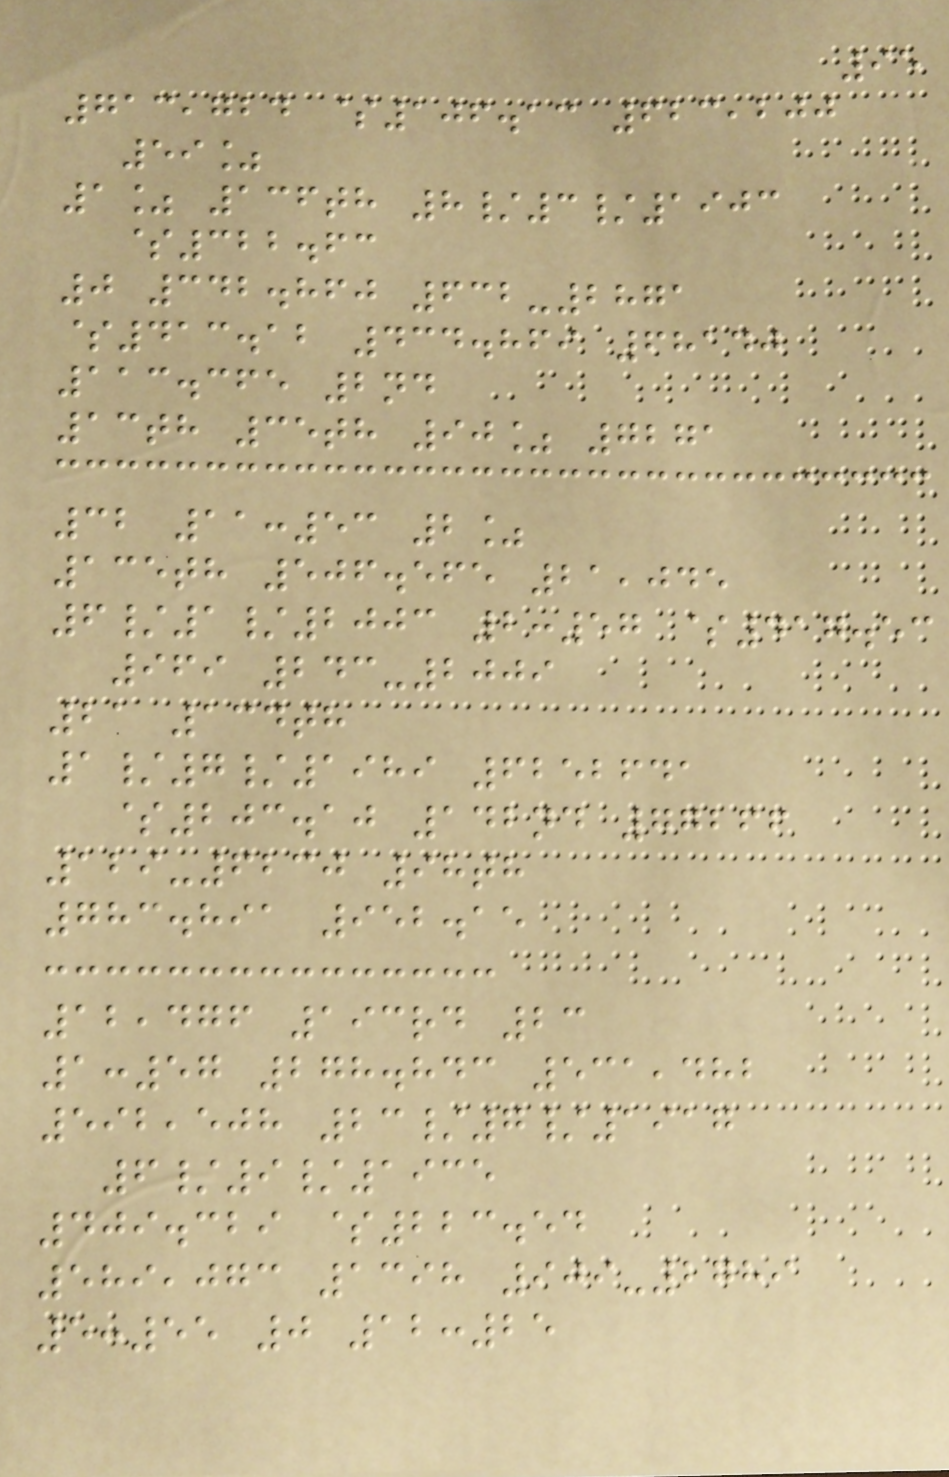95
713,724 $106.13 623,200
59%
1% 136th 8/3/1903
$322.63
0 342.860 632-2871
$413.12 434.869 68140
113.365 2nd
13th 35th 90% 7271
32 11:53 2%
135th 506.565 21,045
6/1/2003 2:57 $417.53
969 243-2009
21 134th
1/7/1989 6252641
$203.10 142nd 77266
129-6230 98th
783.891 952.15
12,476 193rd 23
1:57 278.843 531,482
592,508 23/7/1917
6/9/1935
409.329 $223.54
589,073 1398 909-2789
5:55 0 12:25
